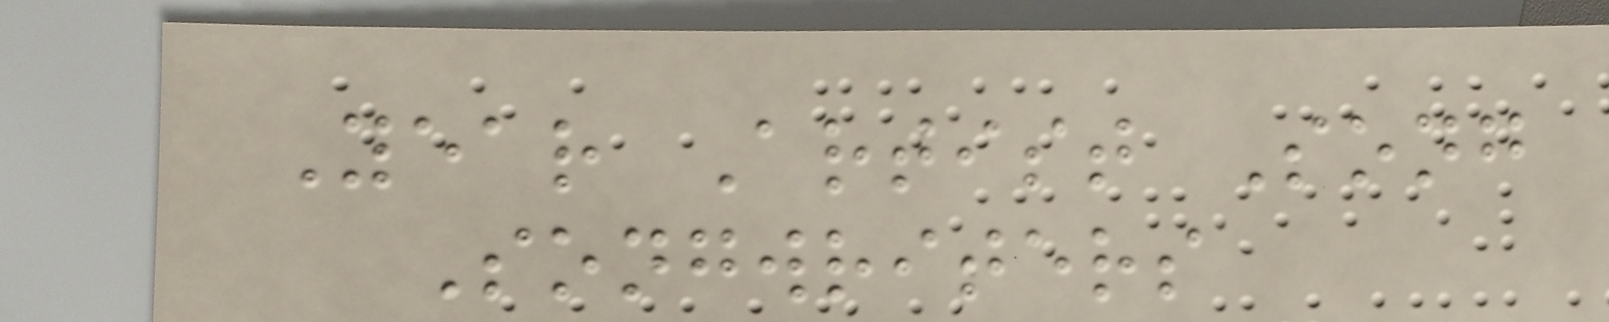Year Artist Song
Songwriters
